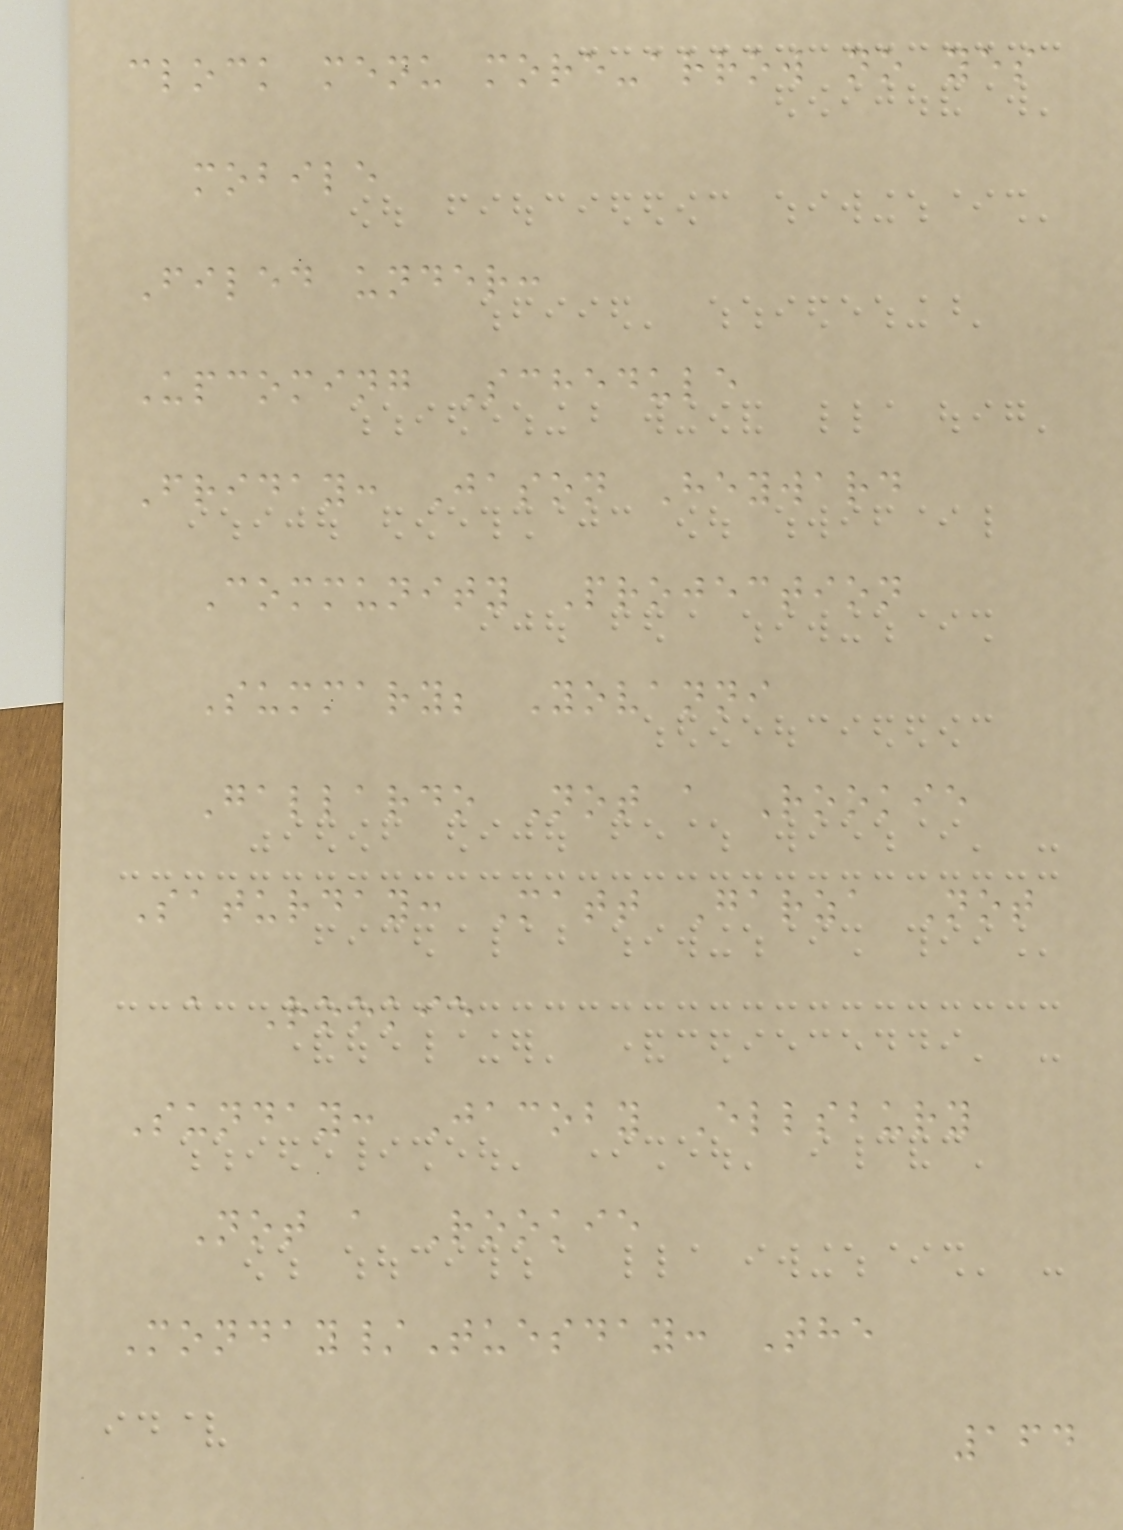clock menu more-arrow no yes
mobile
Filed under:
Upcoming Schedule
Friday: Jason Heyward
Community Projection
Summary; Yovanni
Gallardo Not a Rookie
Saturday: Matt Garza Not
a Rookie
Sunday: Jacoby Ellsbury
Not a Rookie
Monday/Tuesday: The
164
